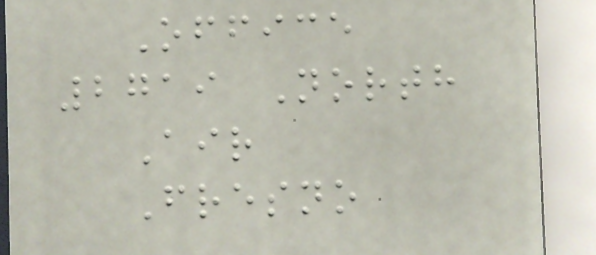Office
2719 North
Air
Fresno
